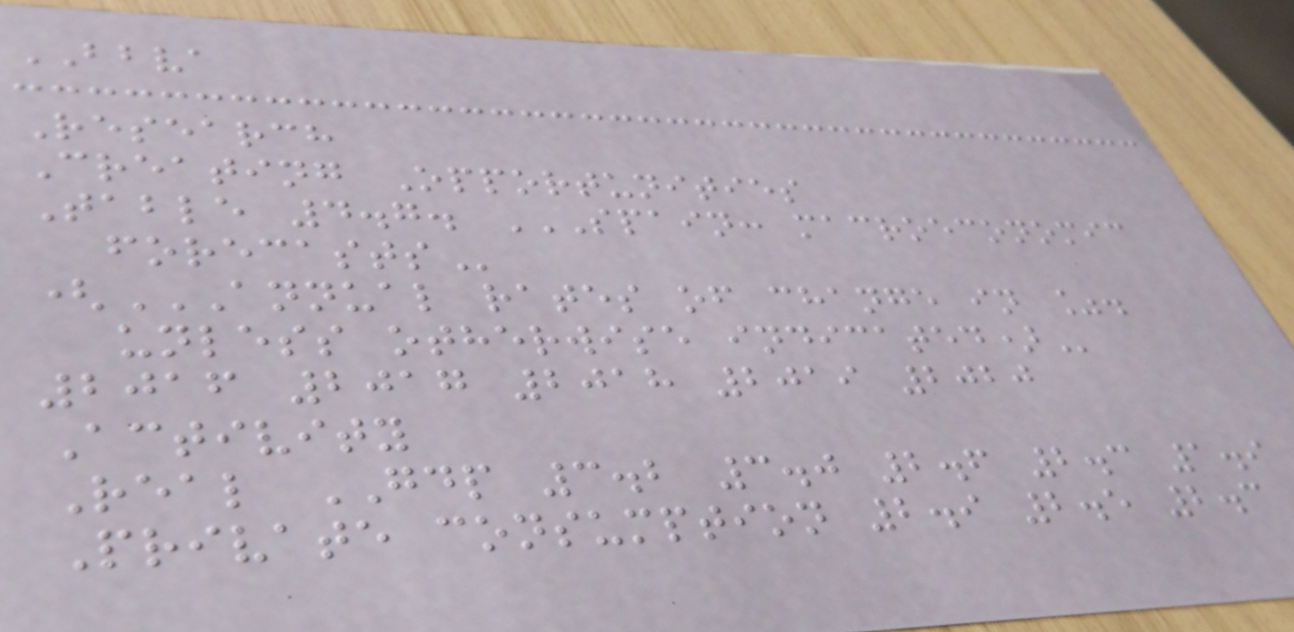BBVA
Research
Creating Opportunities
Table 4.7. SPAIN: MACROECONOMIC
FORECASTS
(ANNUAL RATES OF CHANGE IN %.
UNLESS OTHERWISE INDICATED)
2016 2017 2018 2019 2020
Activity
Real GDP 3.2 3.0 2.6 2.3 1.9
Private consumption 2.9 2.5 2.3
